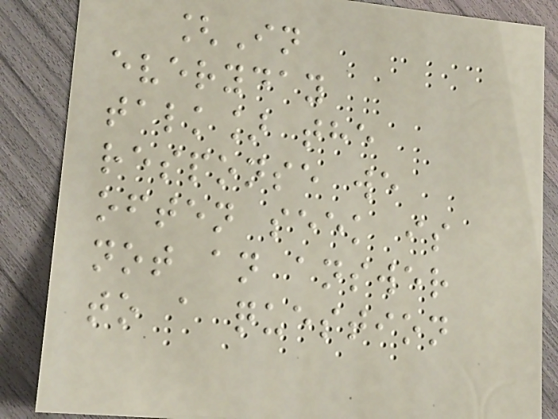[In
everyday
talk] the
response we
often seek is
not an answer
to a question
